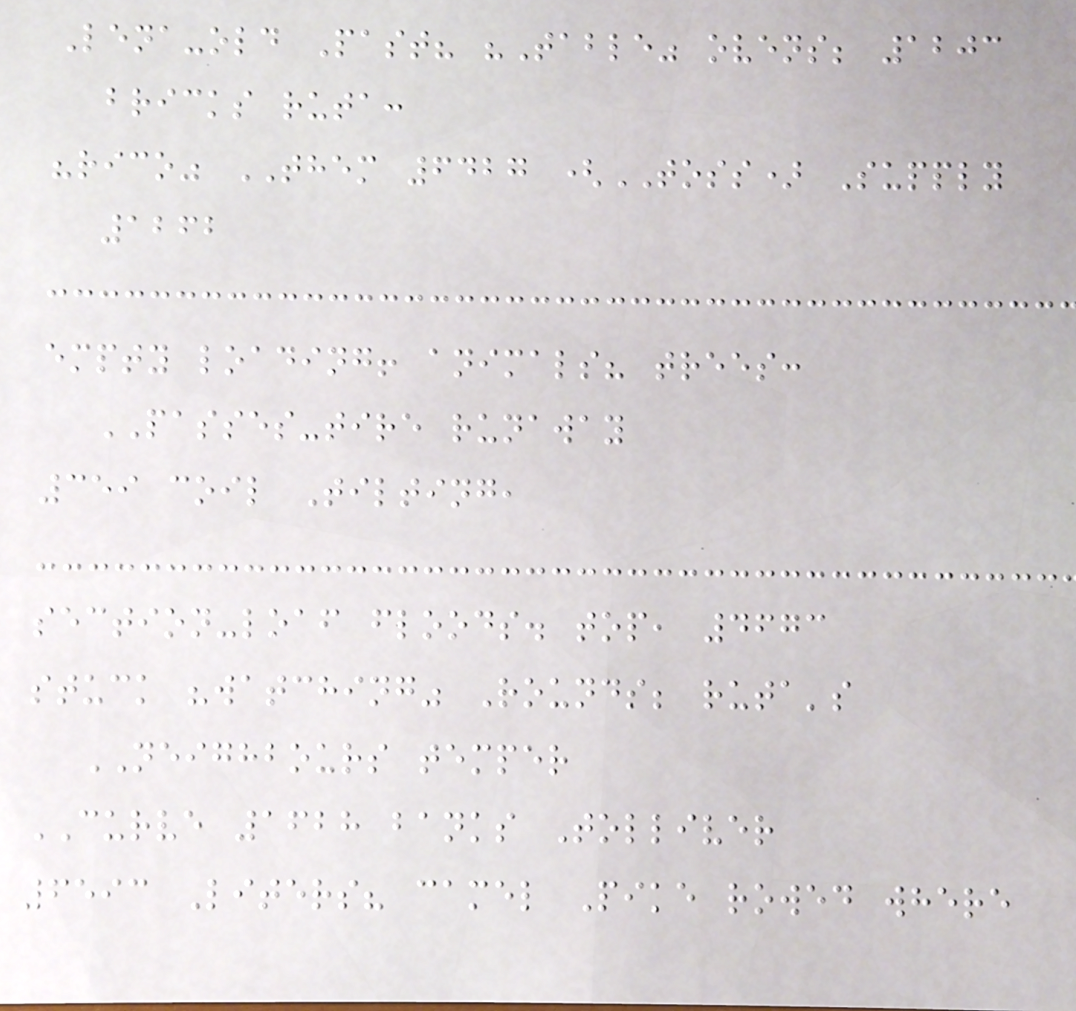Lena-old Past? "Table" ovens; 1203
bricks ruta:
"rico" THEM 6427 (TOSS) Supply
1262
empty loading! animals? trees:
PASSES-tire runaway
359 coil Tilting,
section-loaf floods. top, 4673
stuck "watching" Rounds; ruta's
NEIGHBOURS temper
CURVE 1628 banks Tolliver
6593 Liters? camel Pike rowed where
